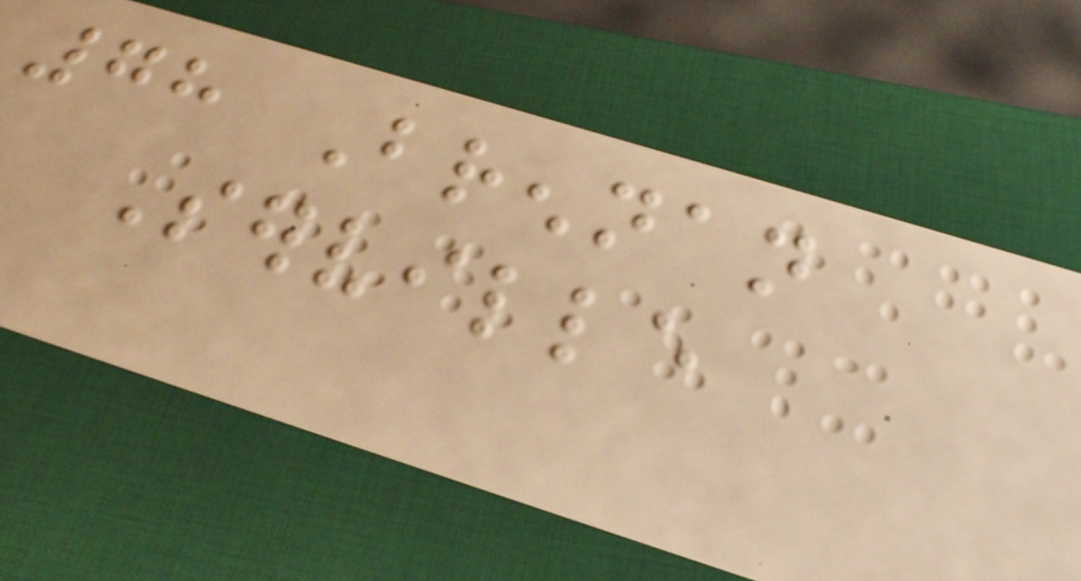78 Brennan
Serville
